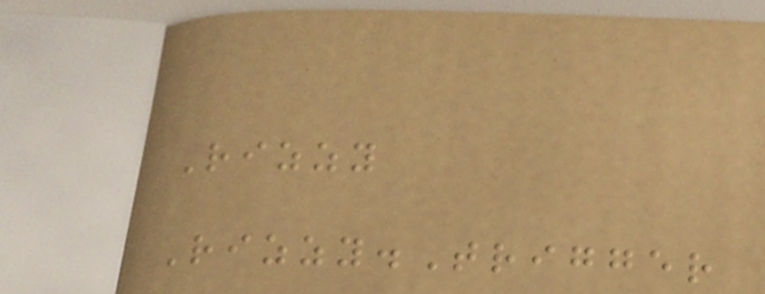Rizzy
Rizzy.Trigger
